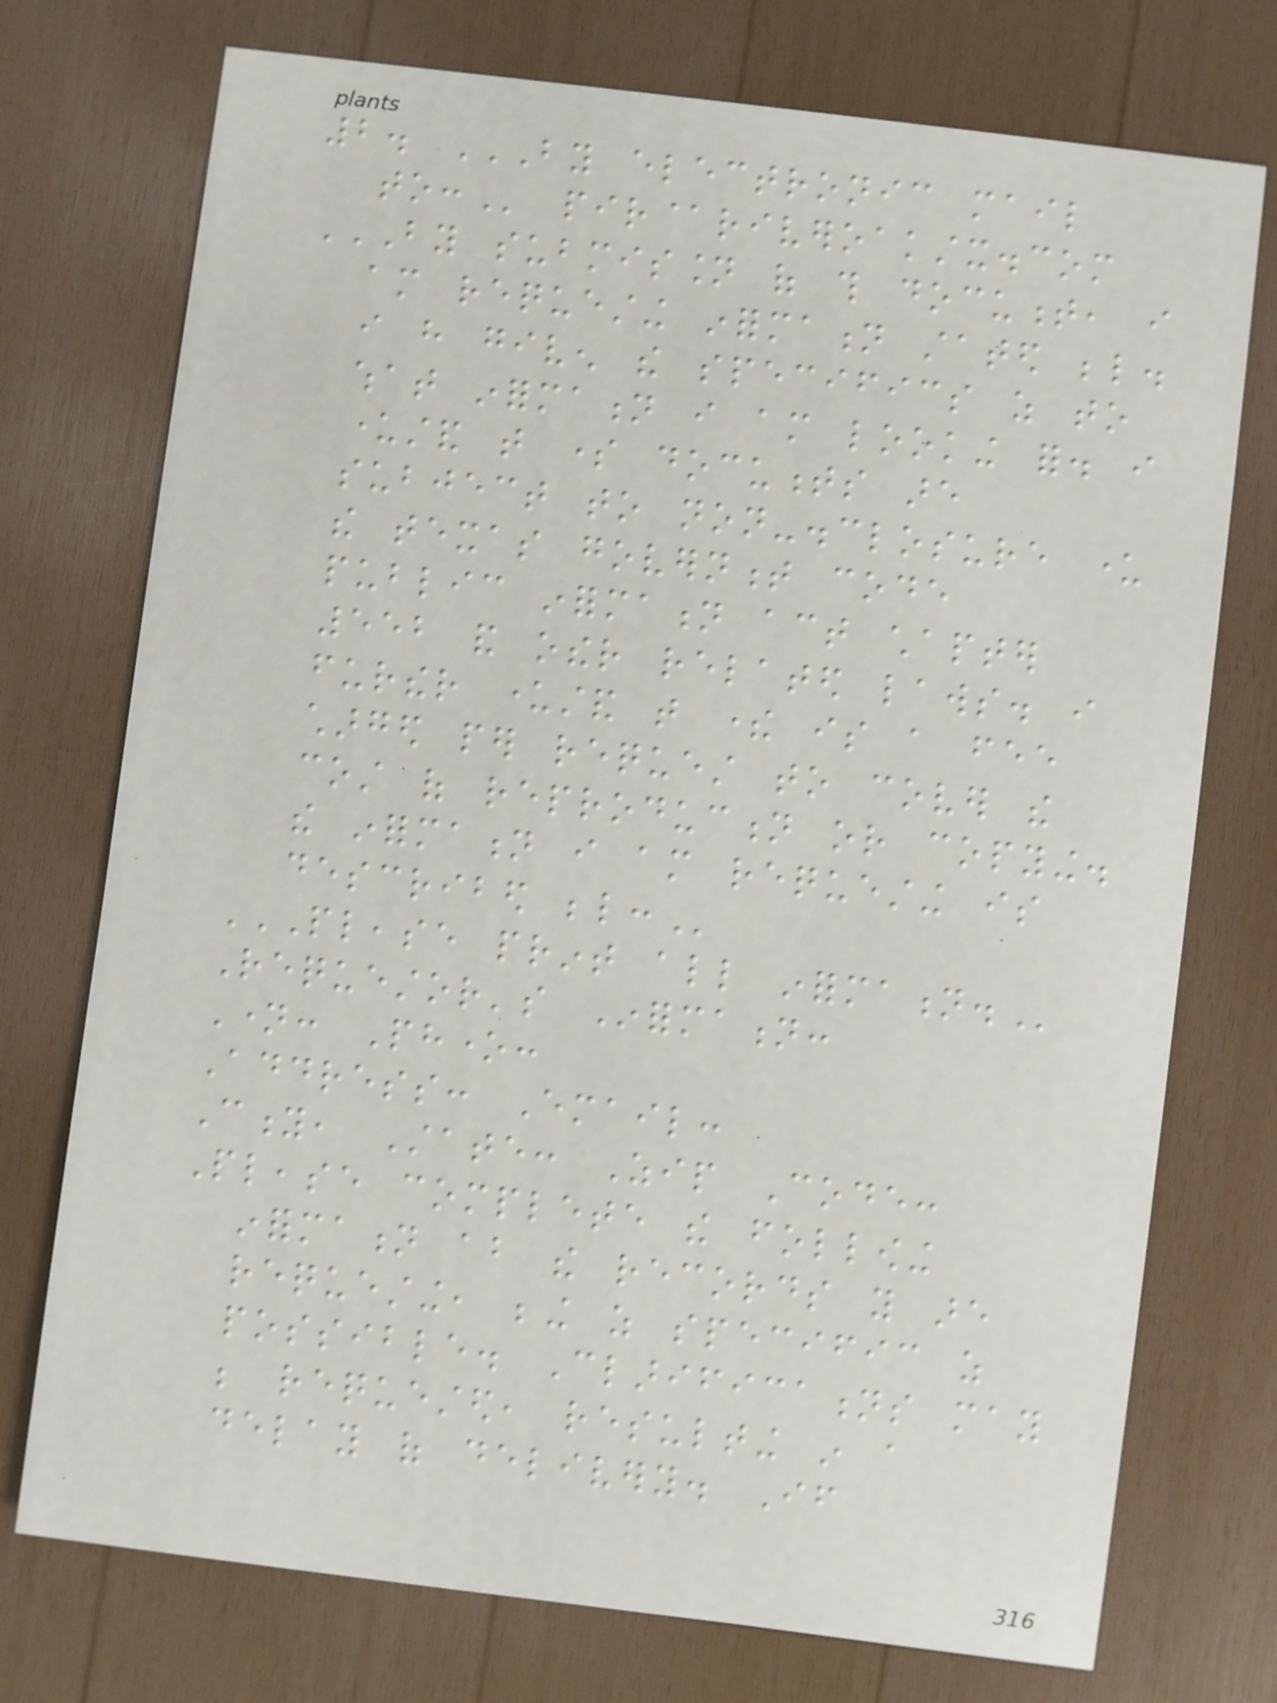2. BY ELECTRONIC MAIL
TO: pir@riveroakstx.com
BY SUBMISSION OF THIS DOCUMENT, I
AM REQUESTING INFORMATION STATED BELOW.
I HAVE GIVEN THE SPECIFICS AS TO
WHAT INFORMATION I AM LOOKING FOR. I
UNDERSTAND THAT SOME DOCUMENTS ARE
SUBJECT TO NON-DISCLOSURE UNDER
THE TEXAS GOVERNMENT CODE
PUBLIC INFORMATION ACT CHAPTER
552 AND OTHER RELATED LAWS. I
FURTHER UNDERSTAND THAT THERE IS A FEE
CHARGED PER REQUEST TO COVER THE
COST OF REPRODUCTION OR COPYING.
THE INFORMATION I AM REQUESTING IS
DESCRIBED BELOW:
PLEASE PRINT ALL INFORMATION.
Requestor's Information:
Name: Phone:
Address: Email:
City, State: Zip Code:
Please complete the following
information about the records you are
requesting, being as specific as
possible. Clarifications may
be requested, resulting in a
delay of delivery. If
